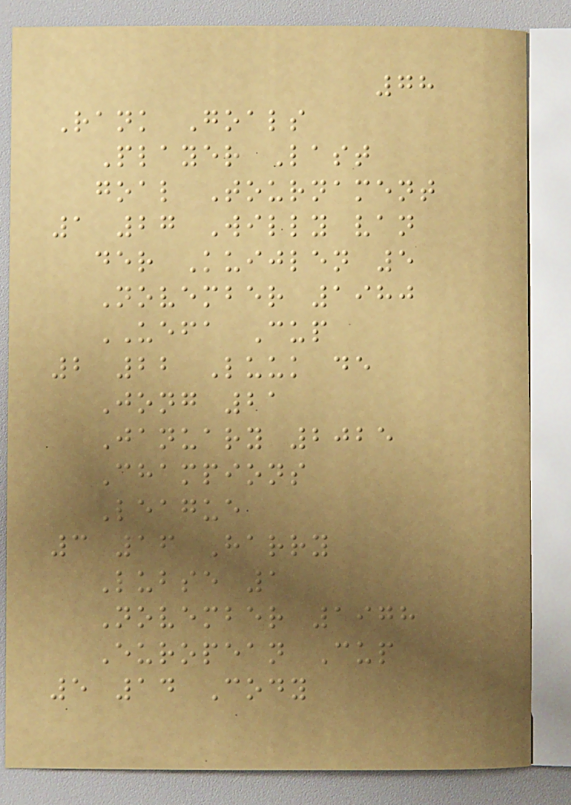78
Rank Goals
Player Last
goal Tournament
1 27 Willy van
der Kuijlen 5
November 1980
UEFA Cup
2 22 Luuk de
Jong 21
January 2025
Champions
League
3 16 Harry
Lubse 1
November 1978
European Cup
5 14 Cody
